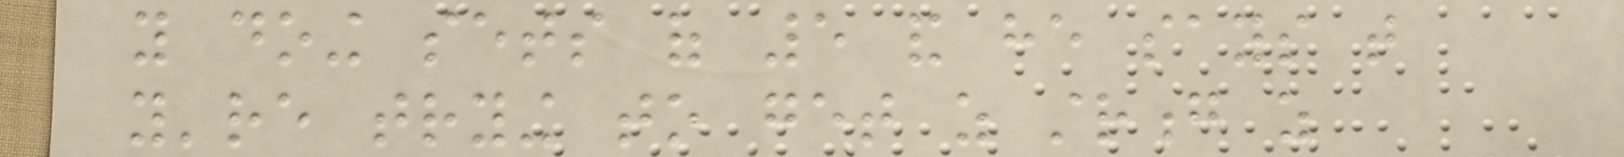you doing sets of 5 and he says that
you're trying to get as strong as
